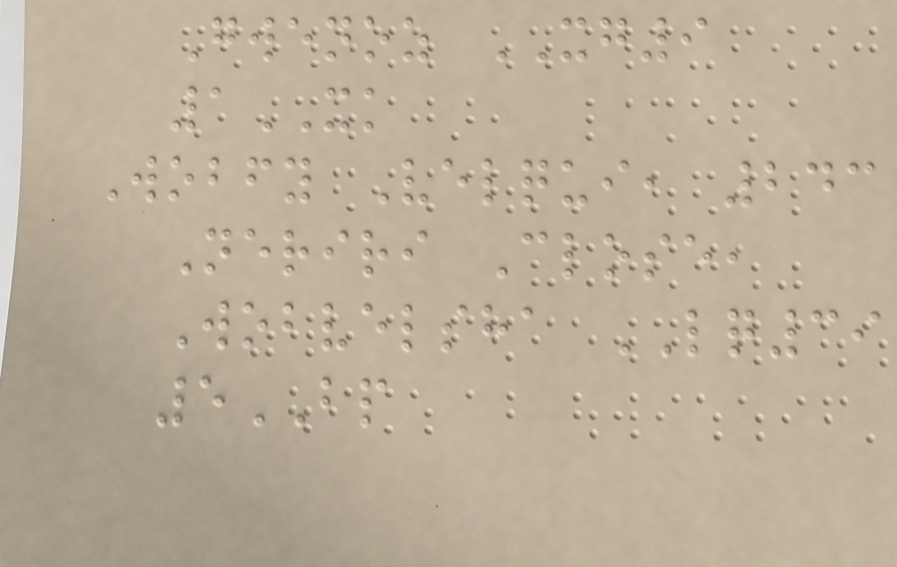Gwenoz XG9
1XK
Wobfy Velqui, 243
Neriri Close,
Wobvelsha LQ39
5BP
